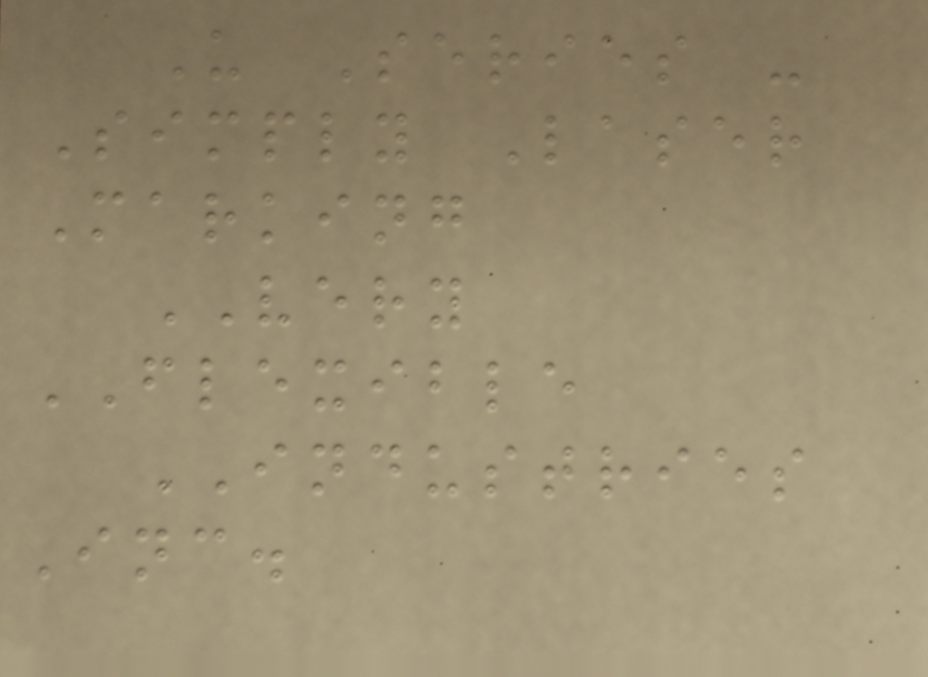U Series -
Simply Laser
Marking
VERY
FLEXIBLE
INDUSTRIES
Inc.
